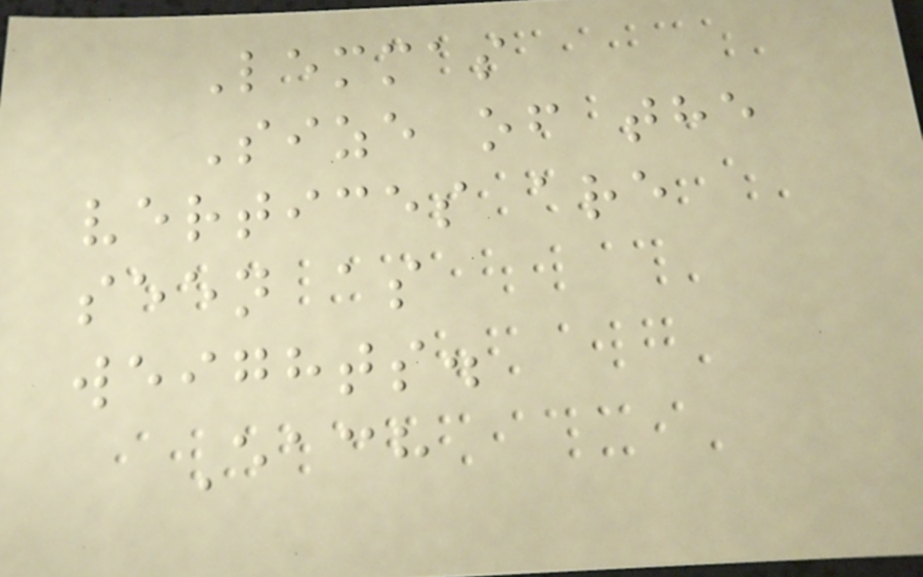Lemmas
Size of the
vertices are
seen as
weights.
Each
